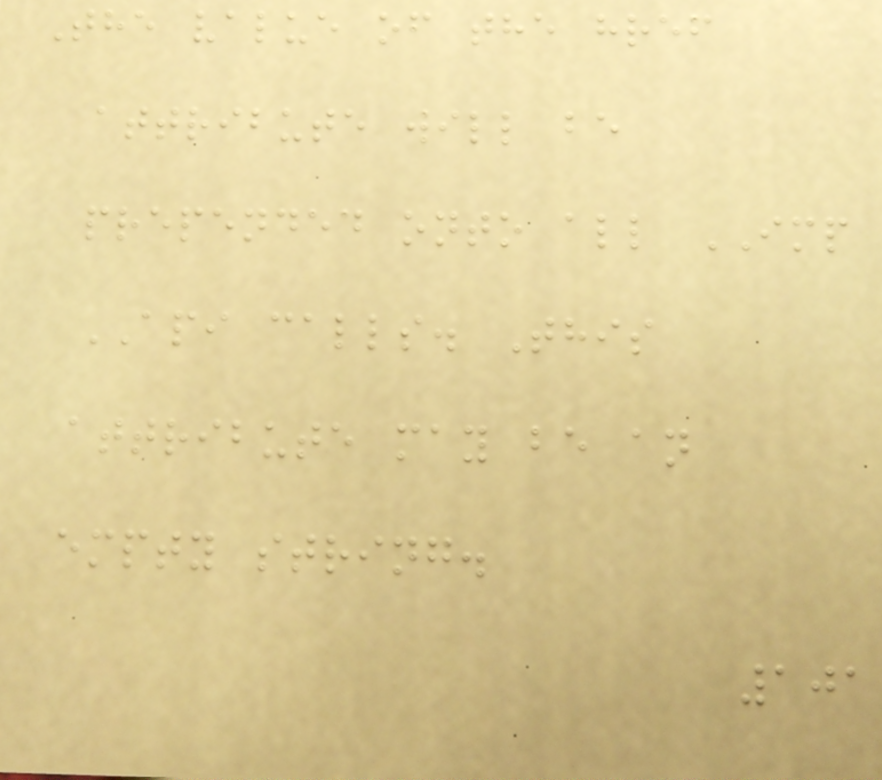The value of the href
attribute will be
prepended onto all IMP
API calls. This
attribute may be an
empty string.
101
